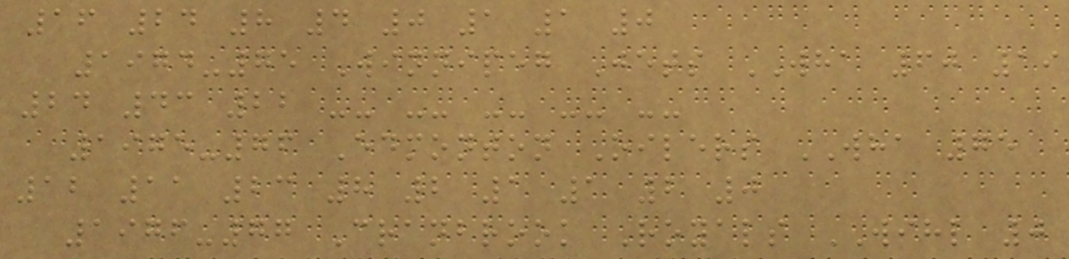16 24 8 4 0 1 1 0
1974-75 Winnipeg Jets WHA 60 19
24 43 22 -- -- -- -- --
1975-76 Edmonton Oilers WHA 75
12 11 23 8 2 1 1 2 0
1976-77 Cranbrook Royals WIHL 0
